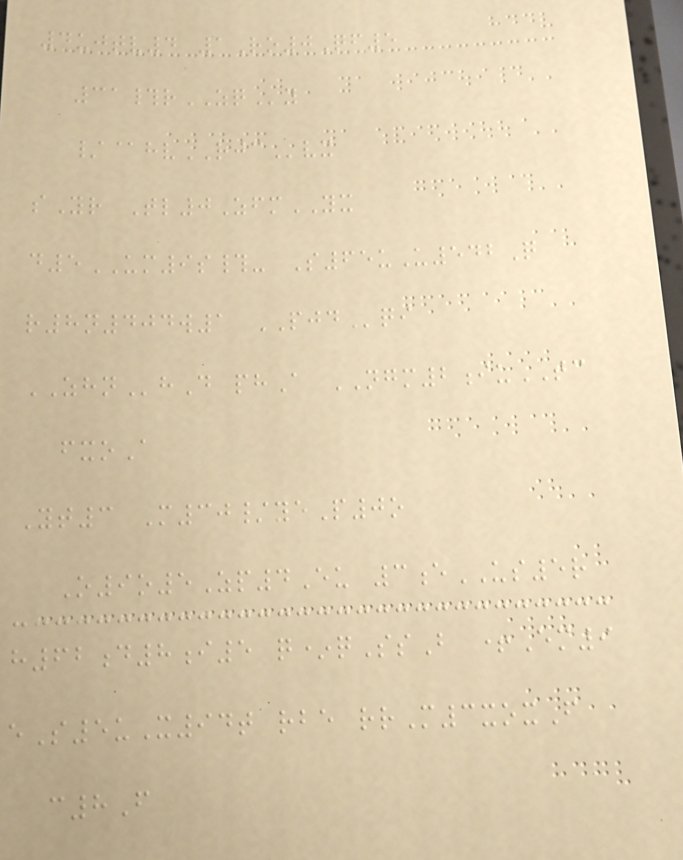4ujtv4 1Ro0Qf5
31#rZQy
/@hvRJCvx
sYr Tl0ZfmYX
d5UM9s#- S65uU542Q
r8n404w1 PJDqi
ZHNhD phA NGM2iuTC
fxoA
Yt3 M30/yeP0o
O9o5Zp4Eu 3eUS5r
h62d8i5 q*qSsB +Em9
eS5uX94t rbe rrM3xoxF
c8F
